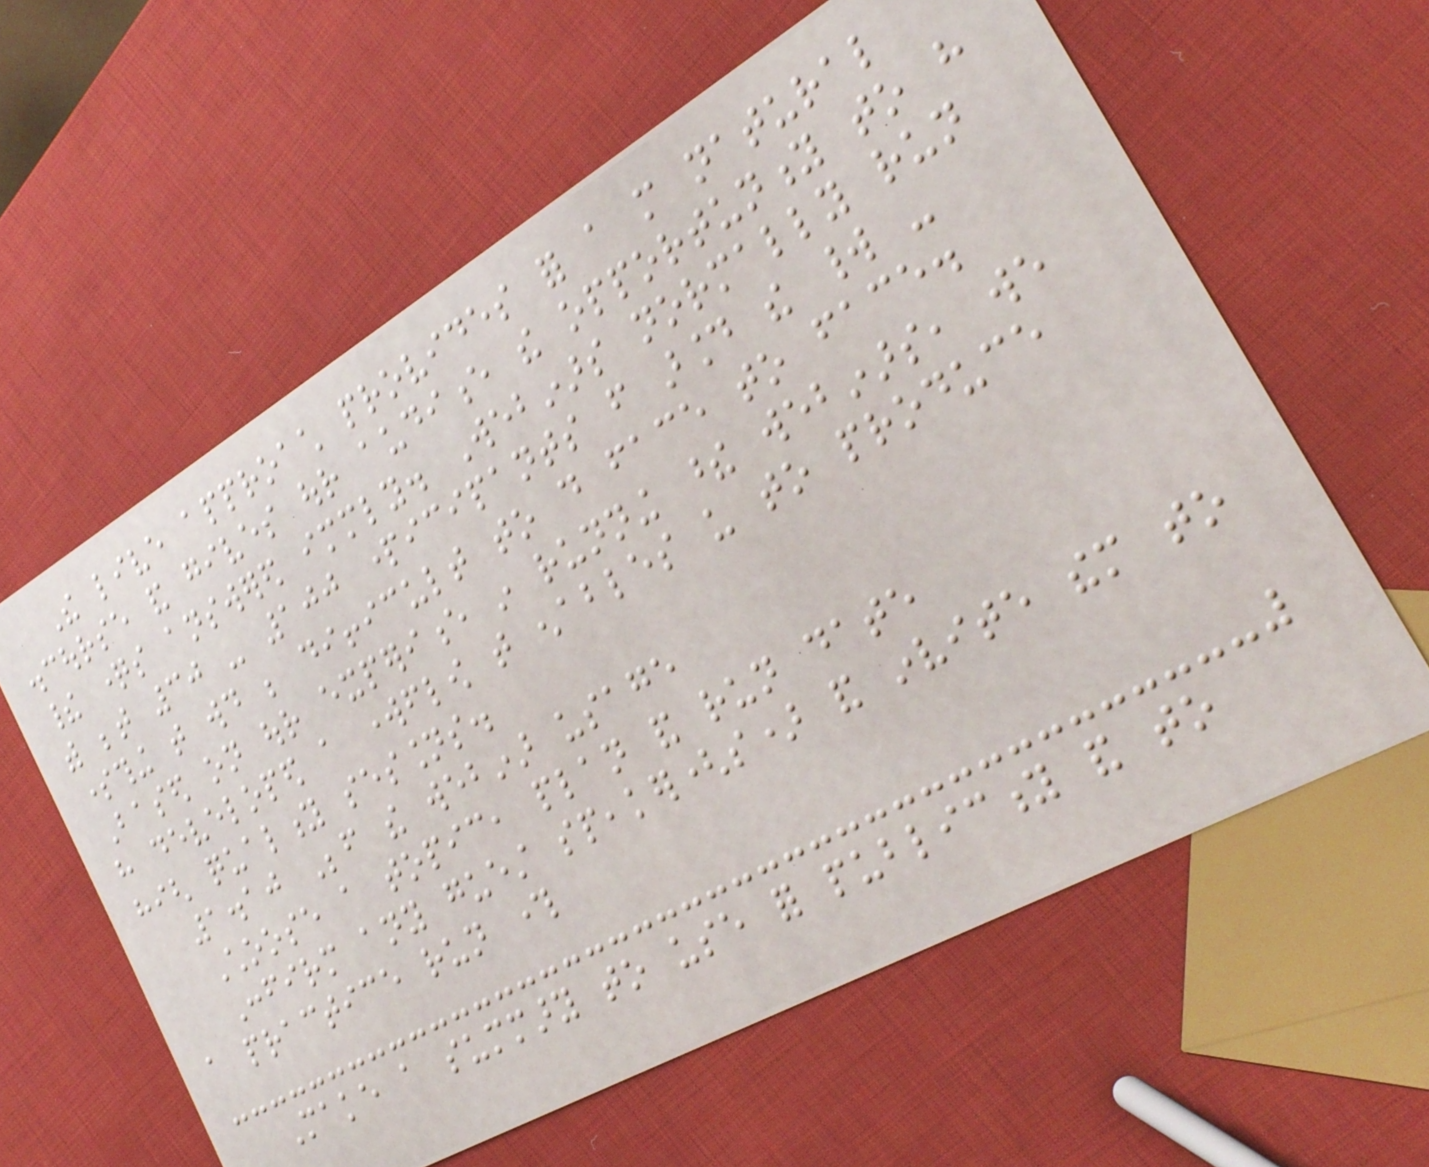The live approach provides for a more natural
discourse and gives our audience the opportunity to have
their questions answered immediately. Webinars normally run
with between 30 - 100 participants from around the world -
something that would be difficult to do face to face.
Based on our experience in running these webinars, we
have developed a workflow that enables us to produce
high quality sessions.
1.10 Before the webinar usage
Choose a topic, plan and run date
Confirm any guest speaker(s) and invite them to
a practice run through
Make a summary to use for publicity and to
